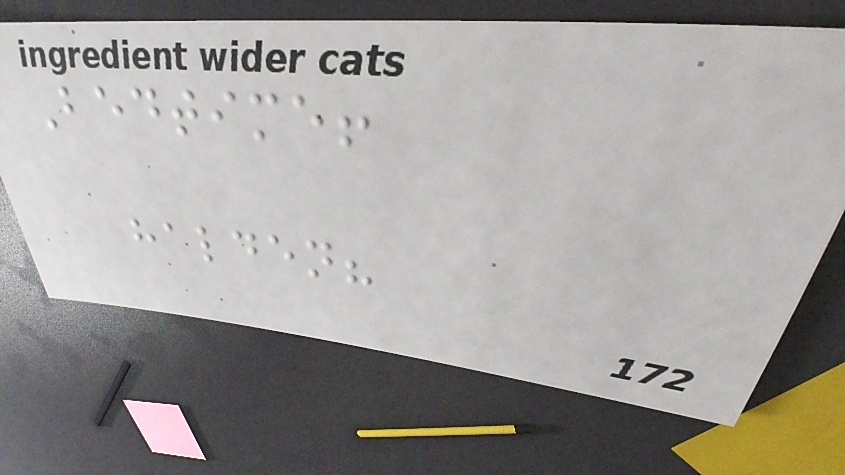Bedtime!
halden?
